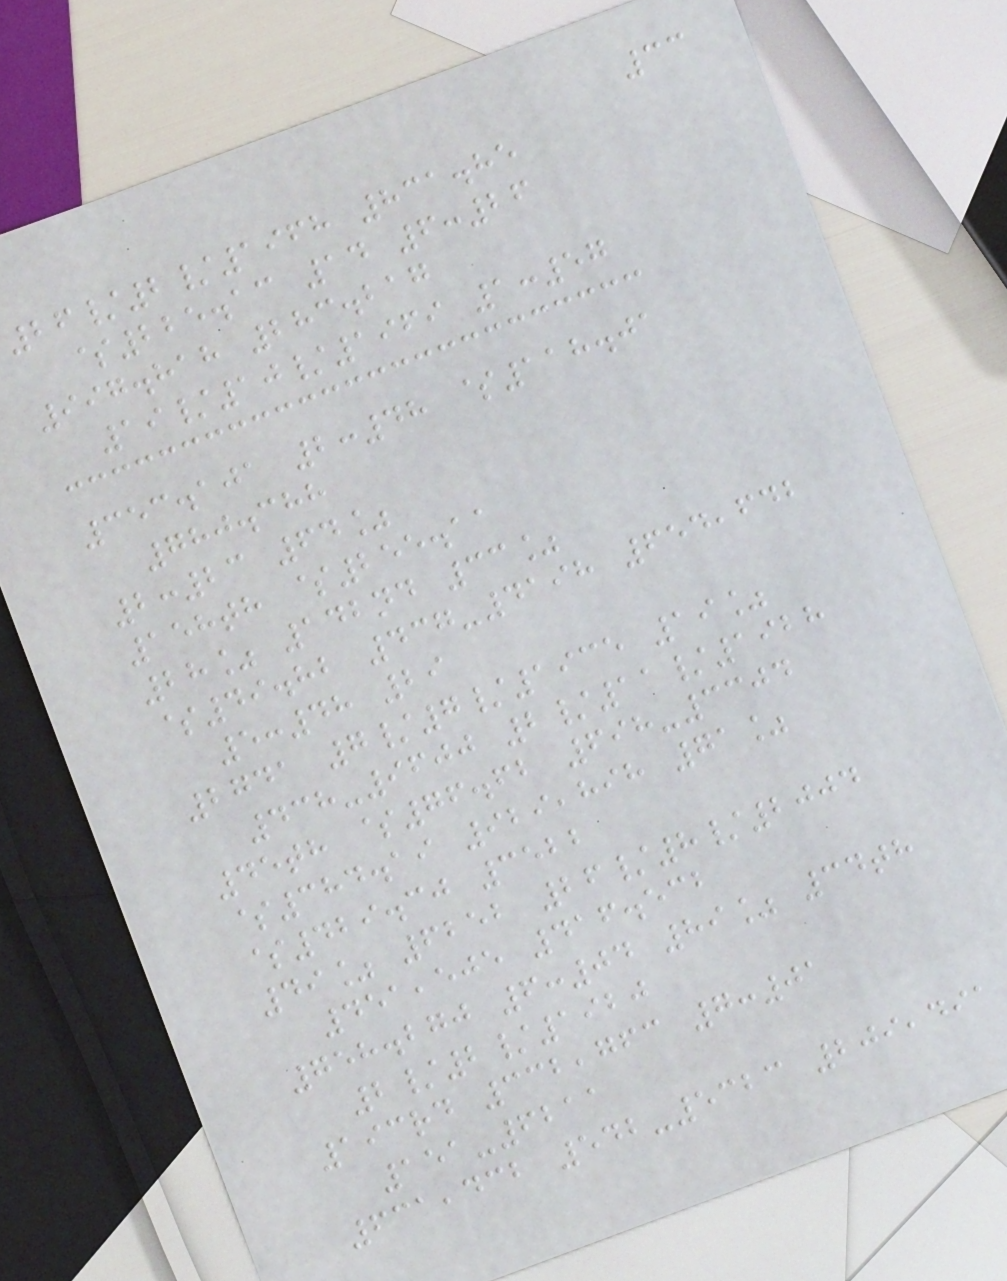33
26/2/1968 831.85
$225.13 14 6:26
997.818 283.217
19/10/1969 1:57
353.101 2:48 $118.01
780.388
2:23 64%
158th $255.11
28% 142nd 33%
$49.82 437-4198 654,642
5:48 29
2741 7/7/1935 19%
438-9600 2/11/1928
45th $76.62 698-3304
$384.19 929,898 71%
$429.30 3522
49% 6252 26/8/2004
451,505 416.532
758.270 6:04 89% 34th
2/2/1920
193rd 332,763 7:01
151-6211
631,432 542-5323 209,491
